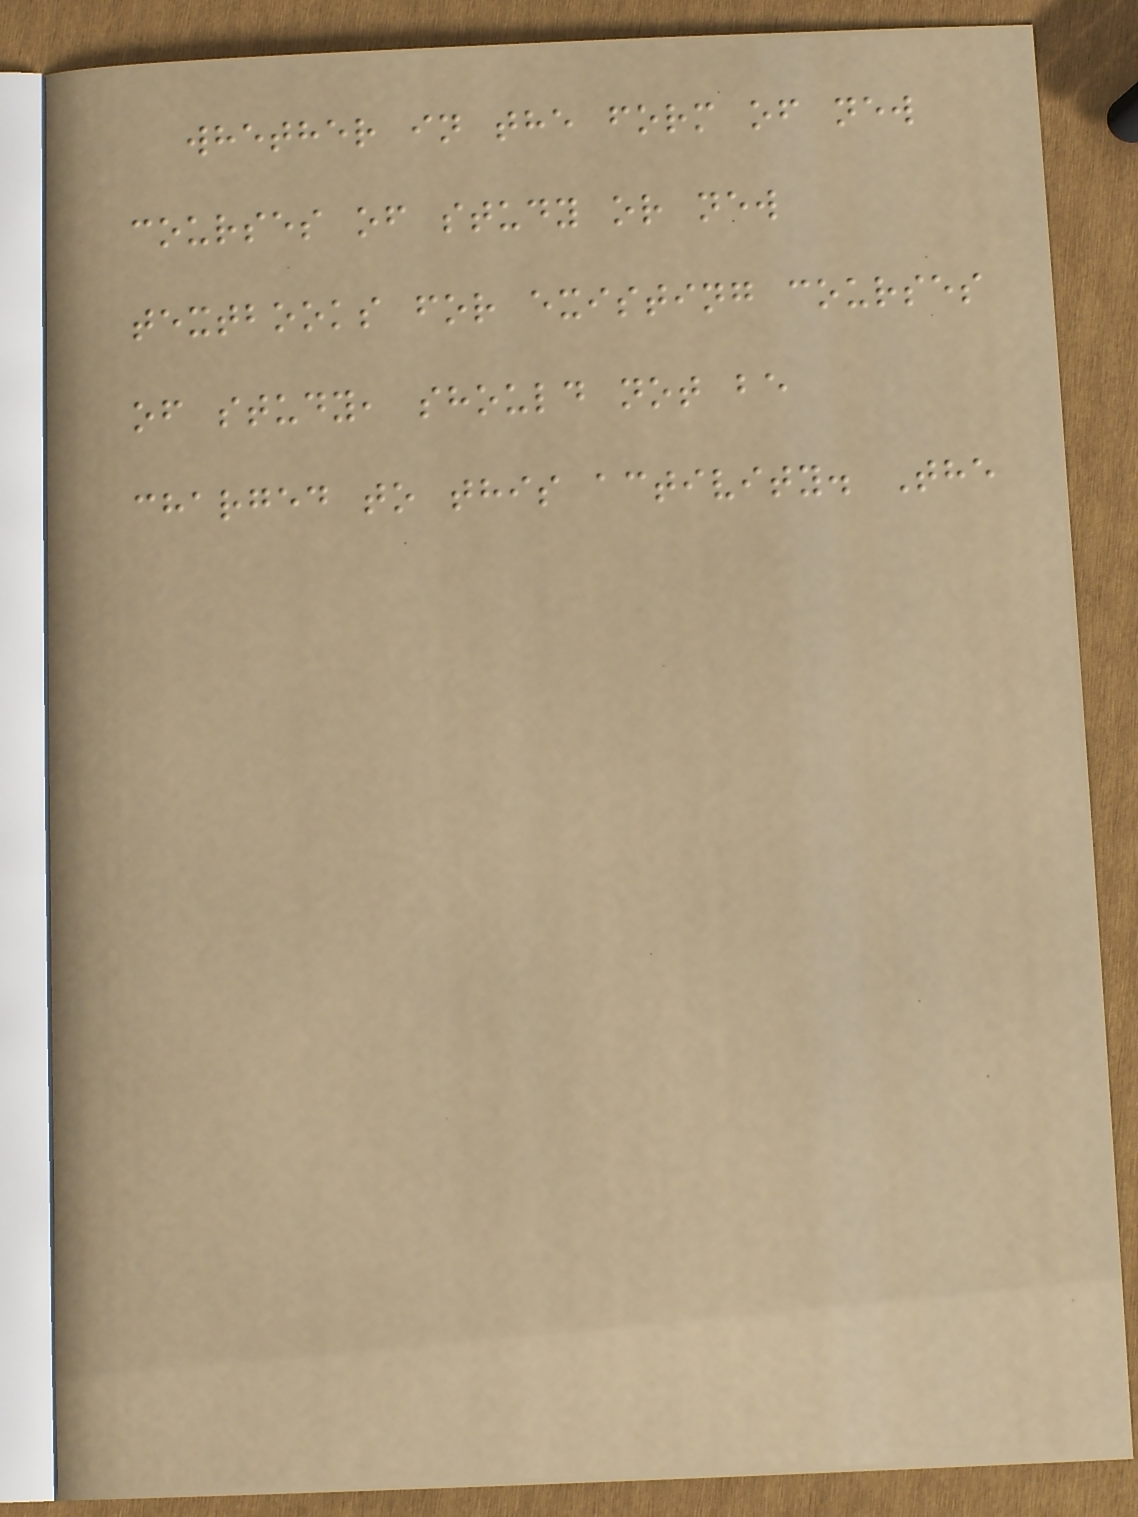whether in the form of new
courses of study or new
textbooks for existing courses
of study, should not be
charged to this activity. The
